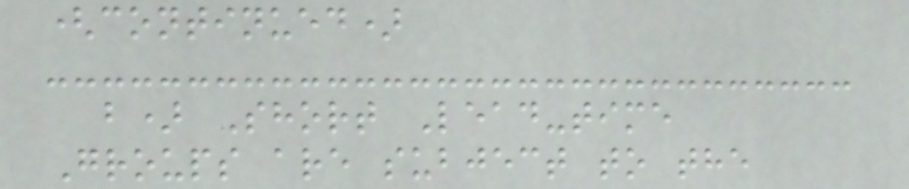(continued)
b) Short Lead-time
Groups are subject to the
